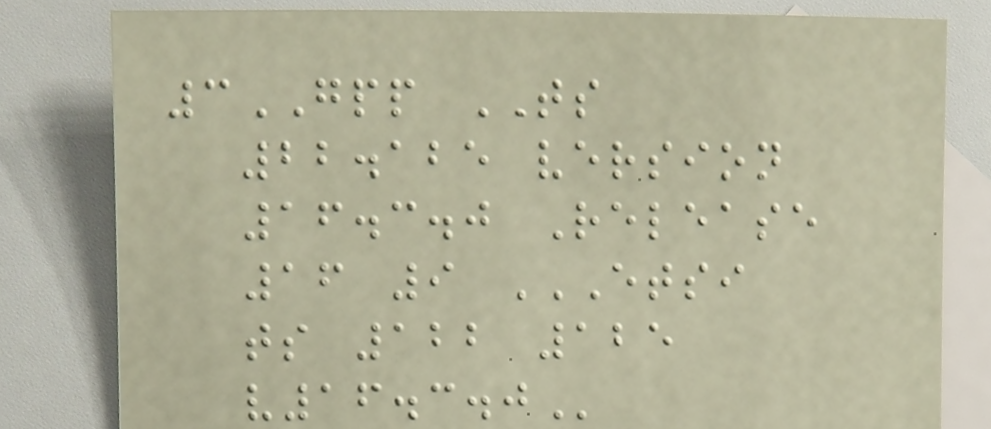3GPP TS
22.125 version
16.3.0 Release
16 9 ETSI
TS 122 125
V16.3.0
